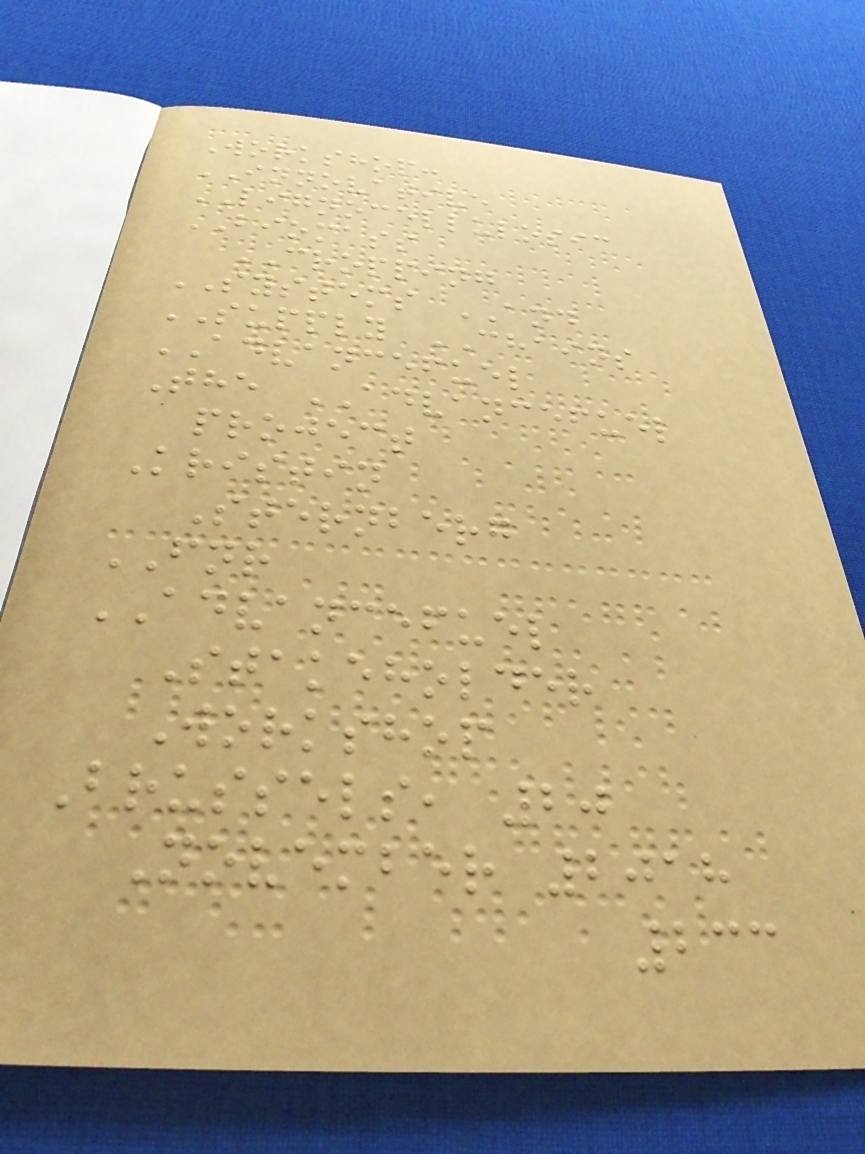Workshop:
INNOVATIVE
LIGNOCELLULOSIC
BIOMASS
CROPPING
SYSTEMS AND
SUPPLY CHAINS
ADVANCEFUEL
The ADVANCEFUEL
project
Kristin
Sternberg
FNR
ADVANCEFUEL
Stakeholder
Workshop
Brussels, 20
November 2018
233
